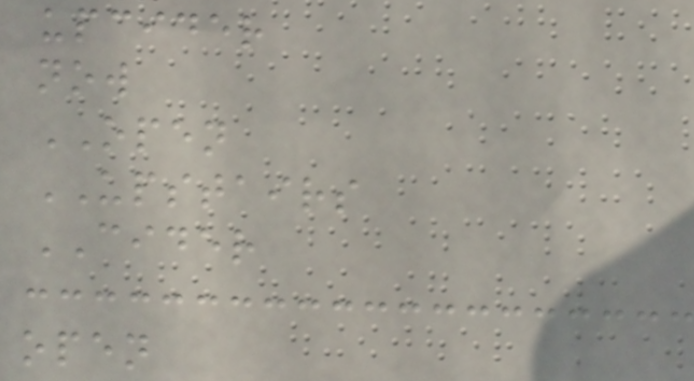upcider
now
OPEN
UPSTAIRS
CIDER
open
